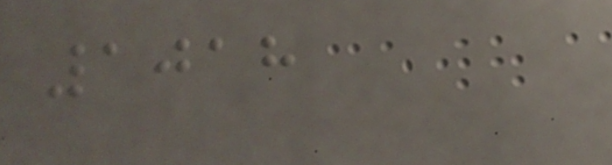1018
